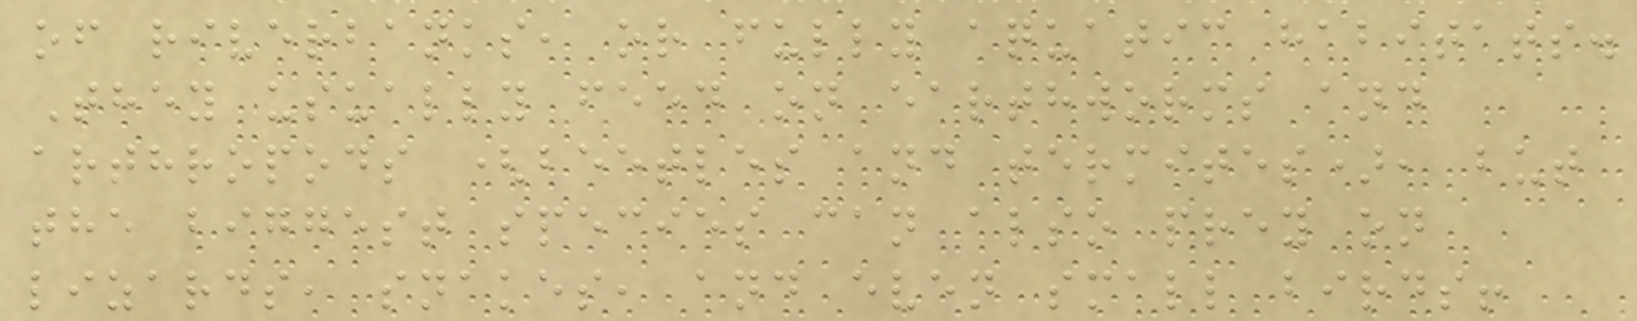of riverbanks, or fully aquatic habitats.
They usually feed on earthworms and
arthropods (beetles and termites), but
the biggest species can also prey on
lizards, snakes, and even small birds!
